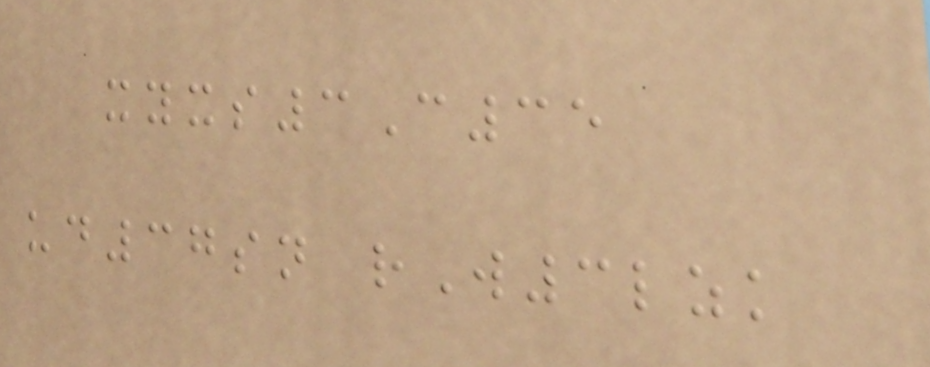xyxs3C35
ud37sn rW3lzk
